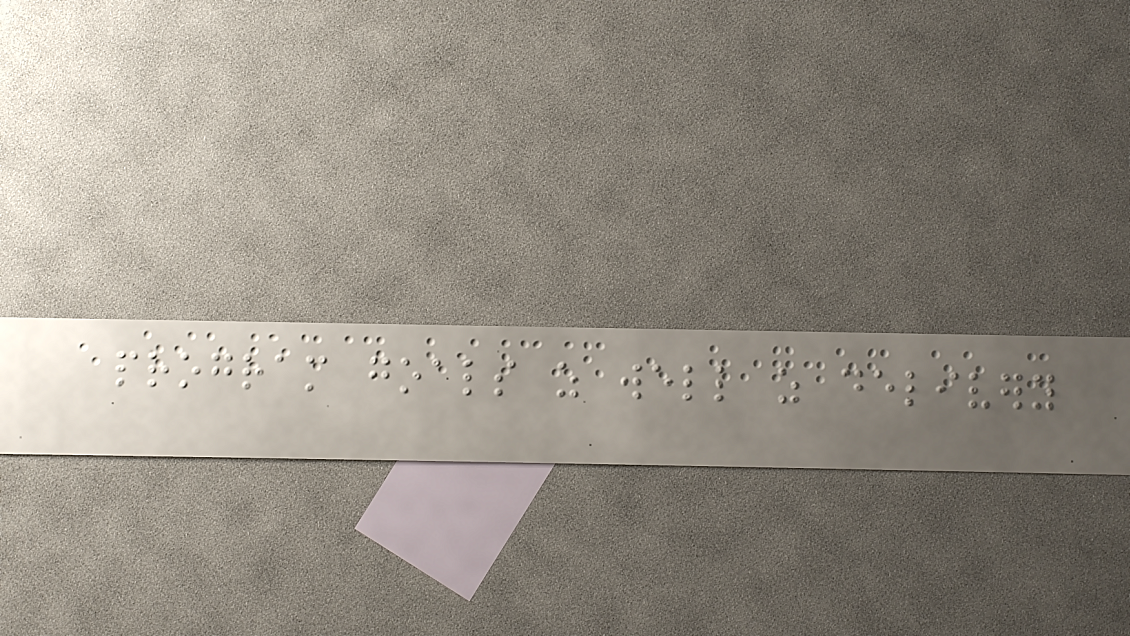program goals as well as delivery
